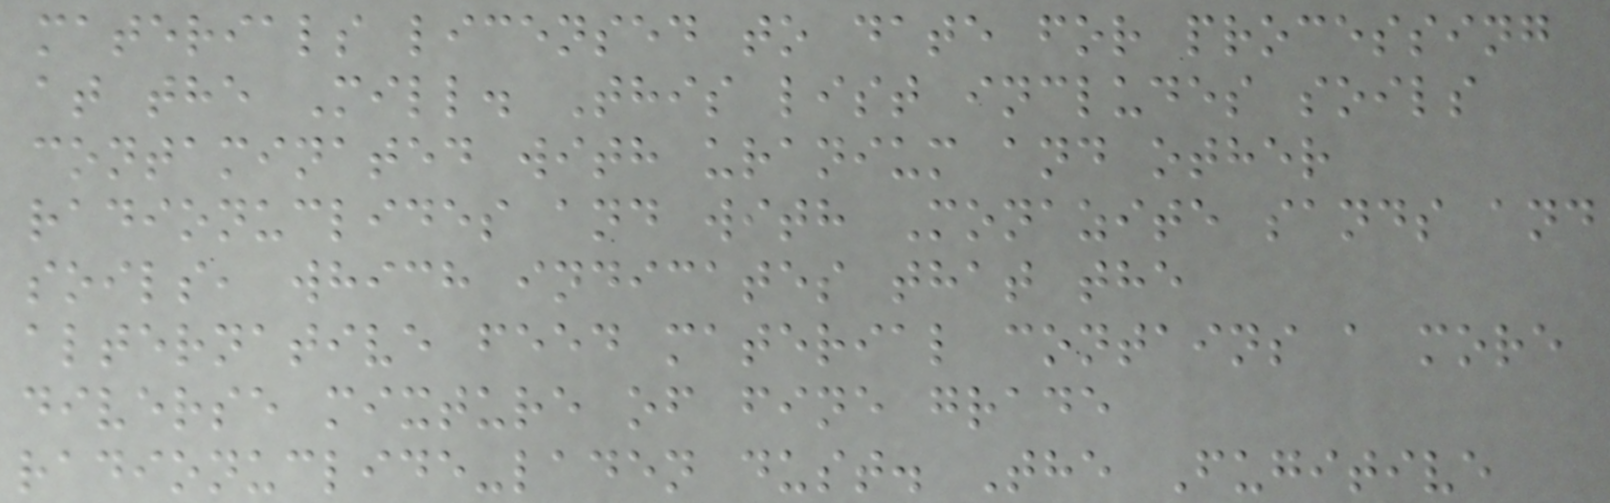materials licensed to date for processing
at the Mill. This list includes soils
contaminated with uranium and other
radionuclides and with Monazite sands and
soils, which indicates that the
alternative feed material contains a more
diverse mixture of fine grade
radionuclide-laden dust. The Fugitive
